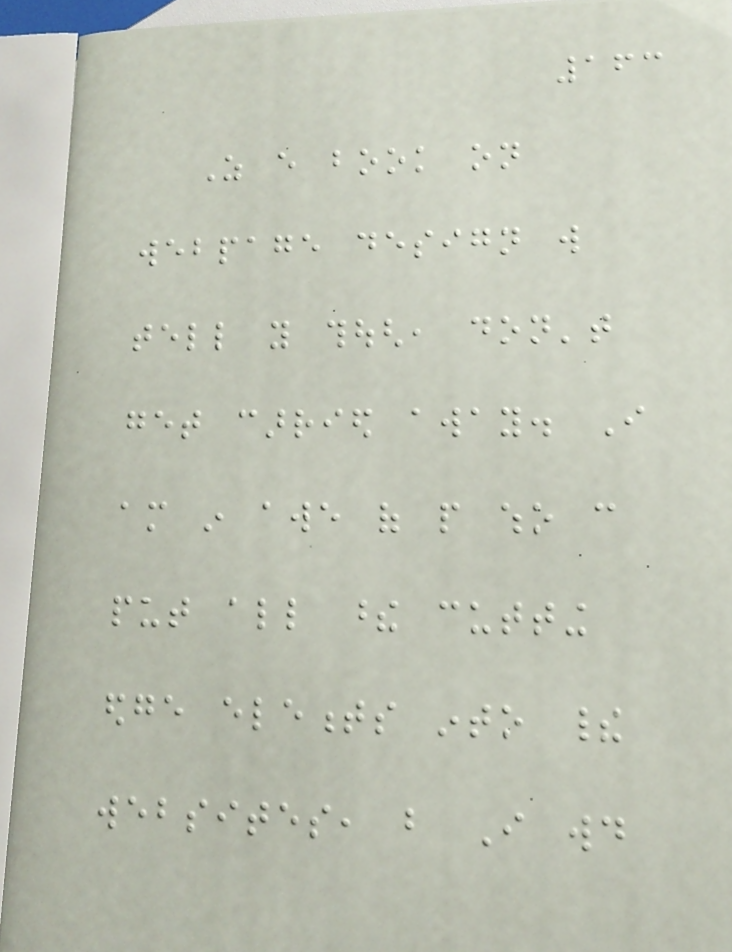163
As every book on
webpage design will
tell you though, don't
get carried away. I
am in awe of people who can
put all these cutting
edge elements into their
websites, but I would
